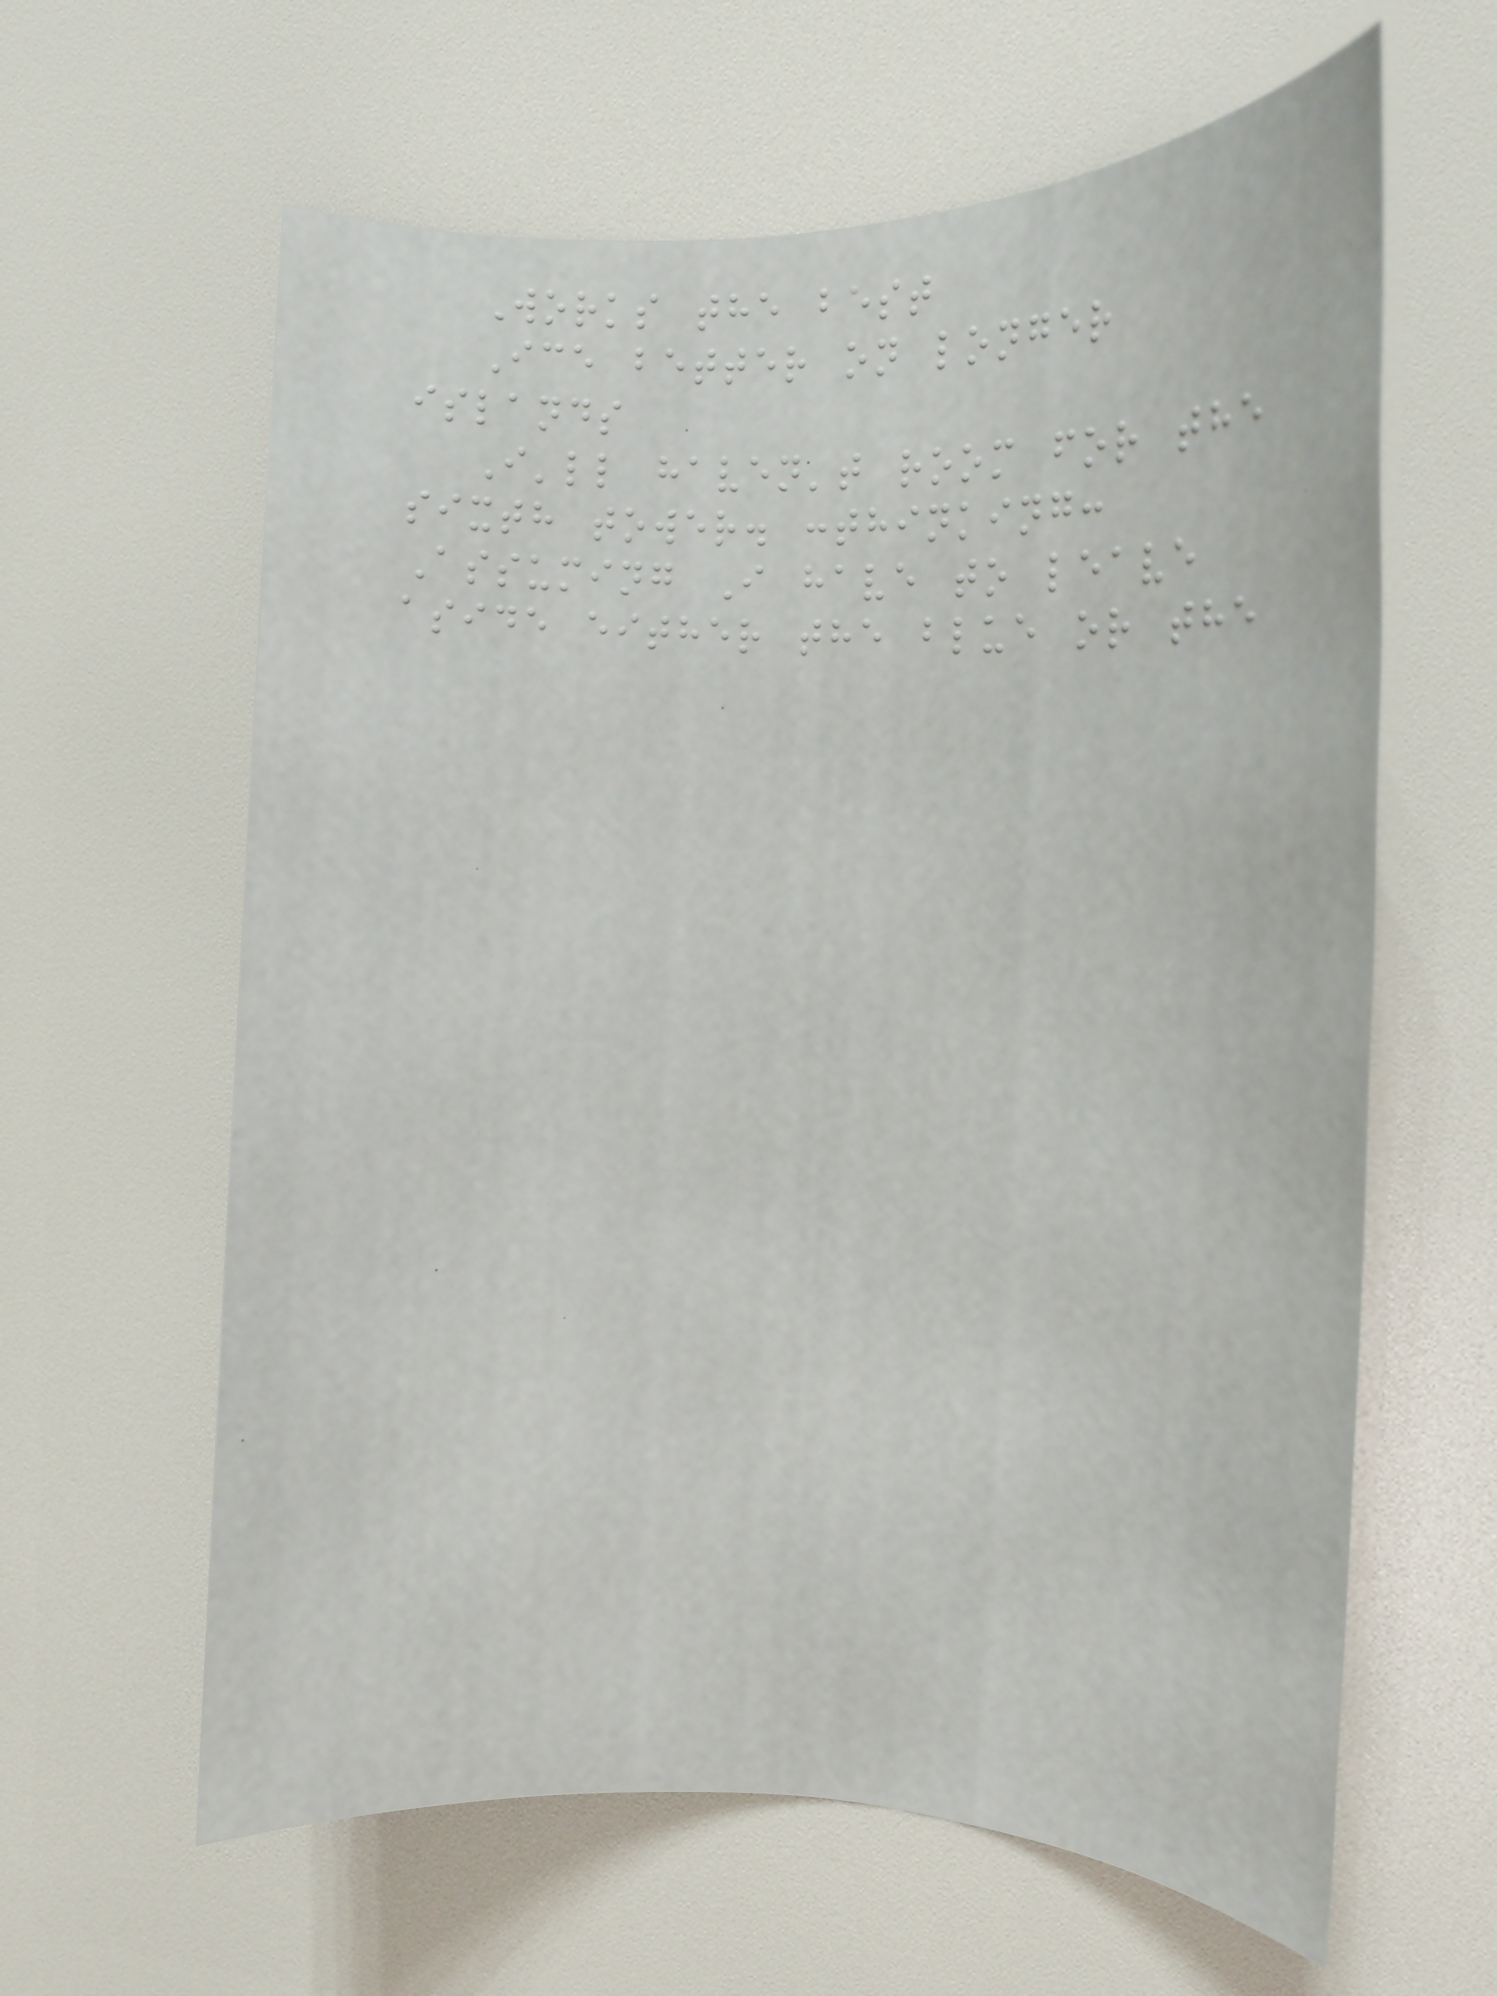Works the best
Ice better on longer
islands
I'll haven't room for the
sixth tower. :thinking:
Assuming I have to leave
aside either the blue or the
